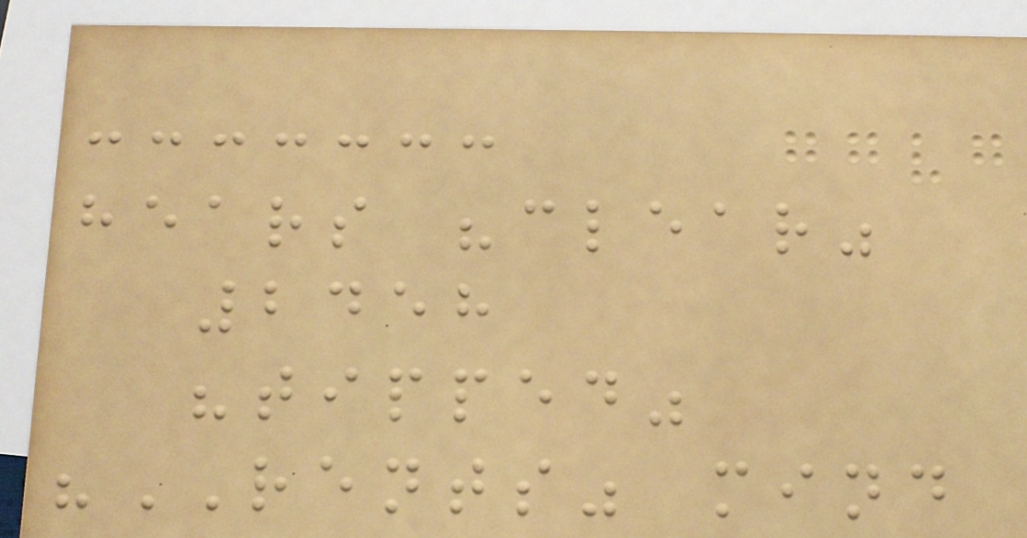hears "clear"
2458
"tipped"
"RENTS" mind
